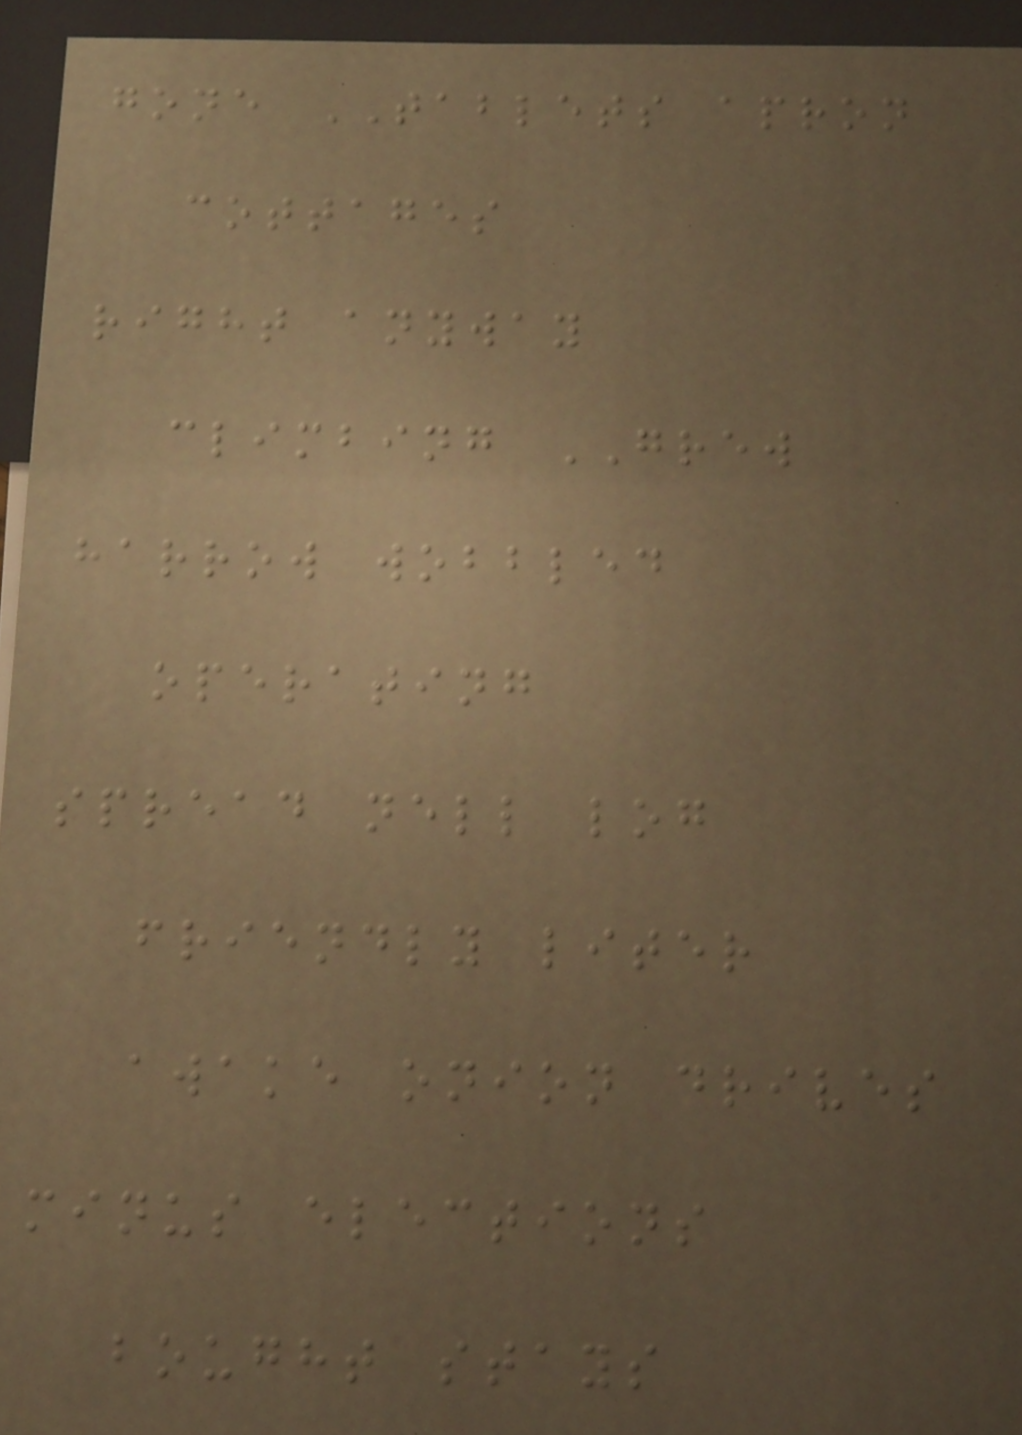gone TABLETS apron
cottages
right anyway
climbing GREW
harrow wobbled
operating
spread nell log
friendly liter
awake onion drives
minus elections
bought stays
